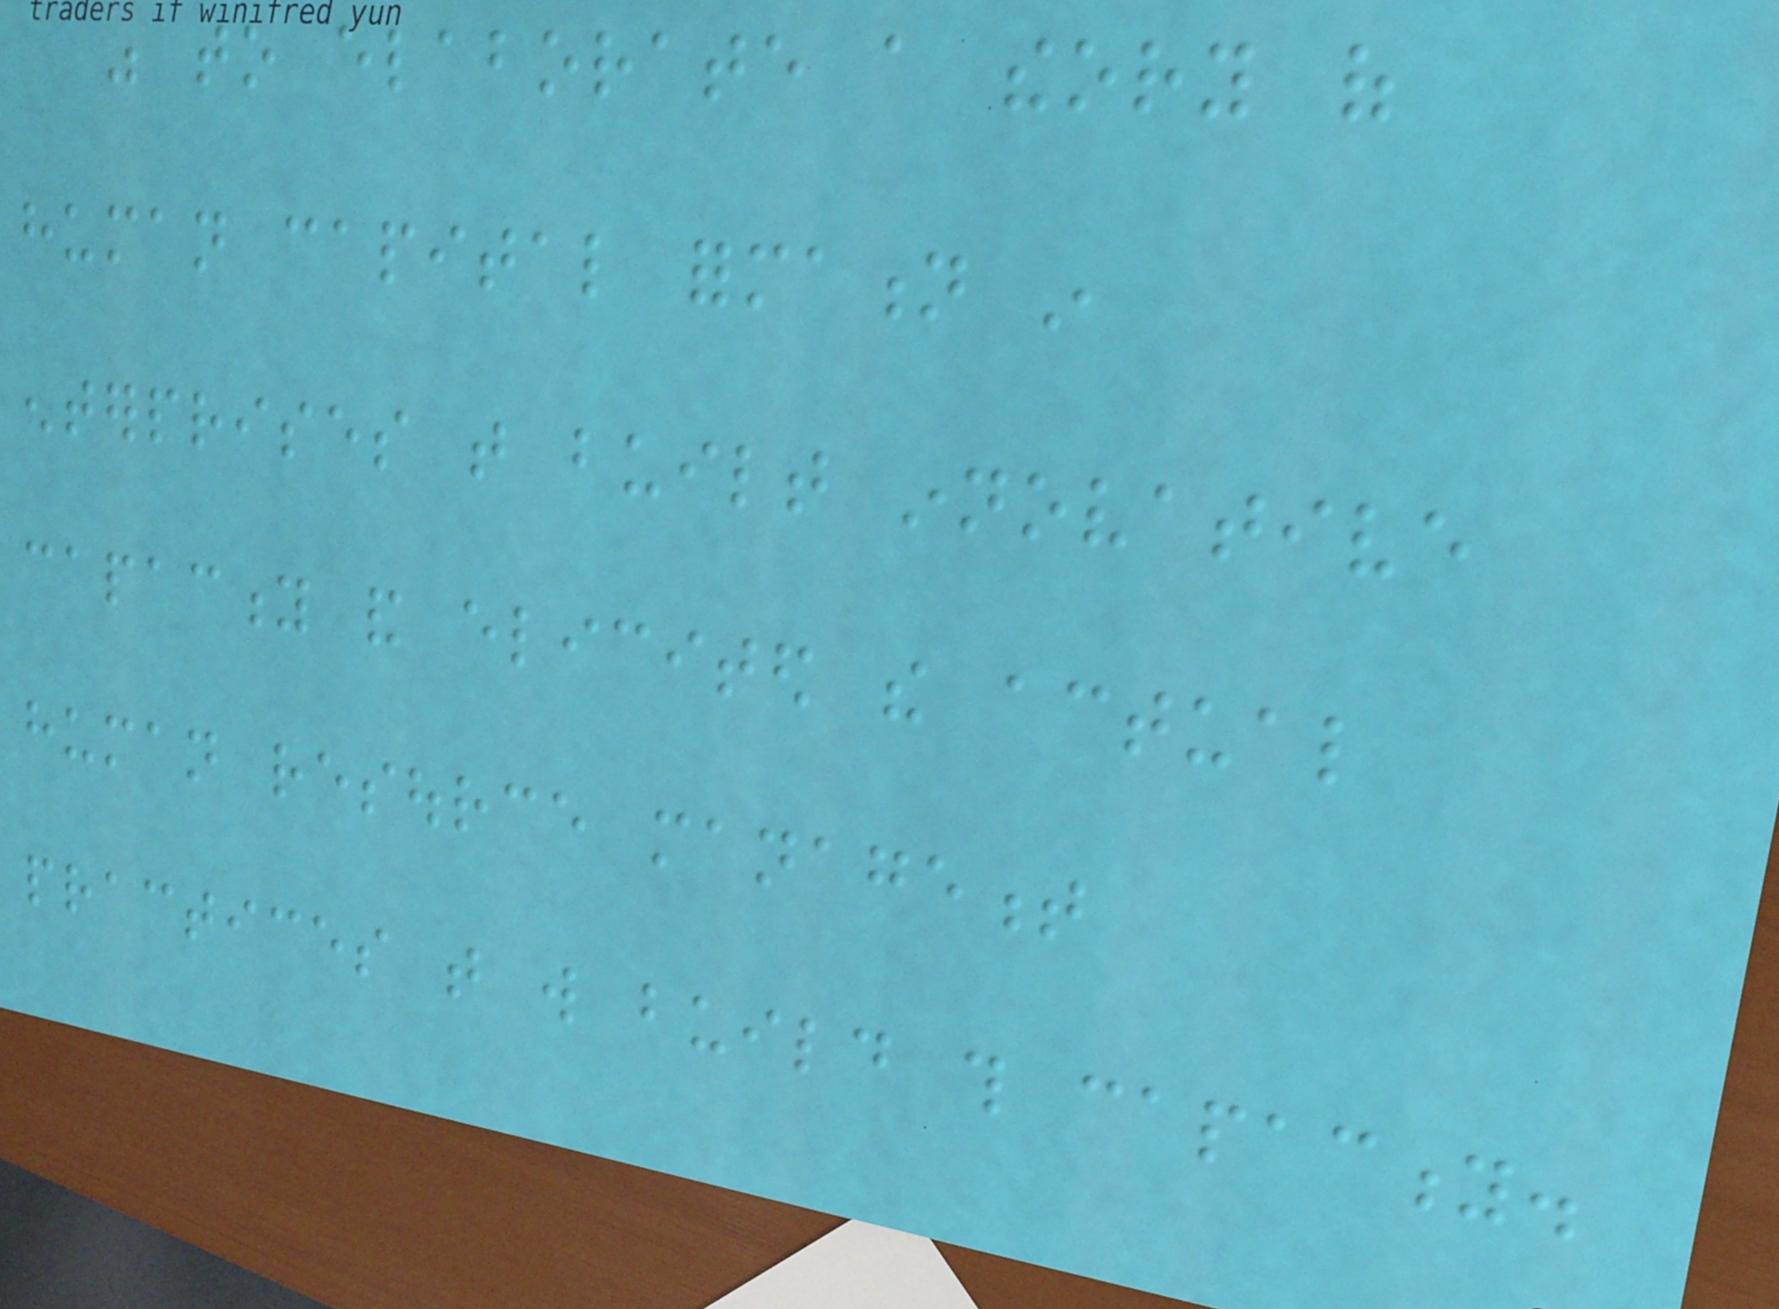was to elaborate a theory of
human capital formation in
enterprises that built innovative
capacity and elicited the actual
human resource management
practices that will build this capacity.
